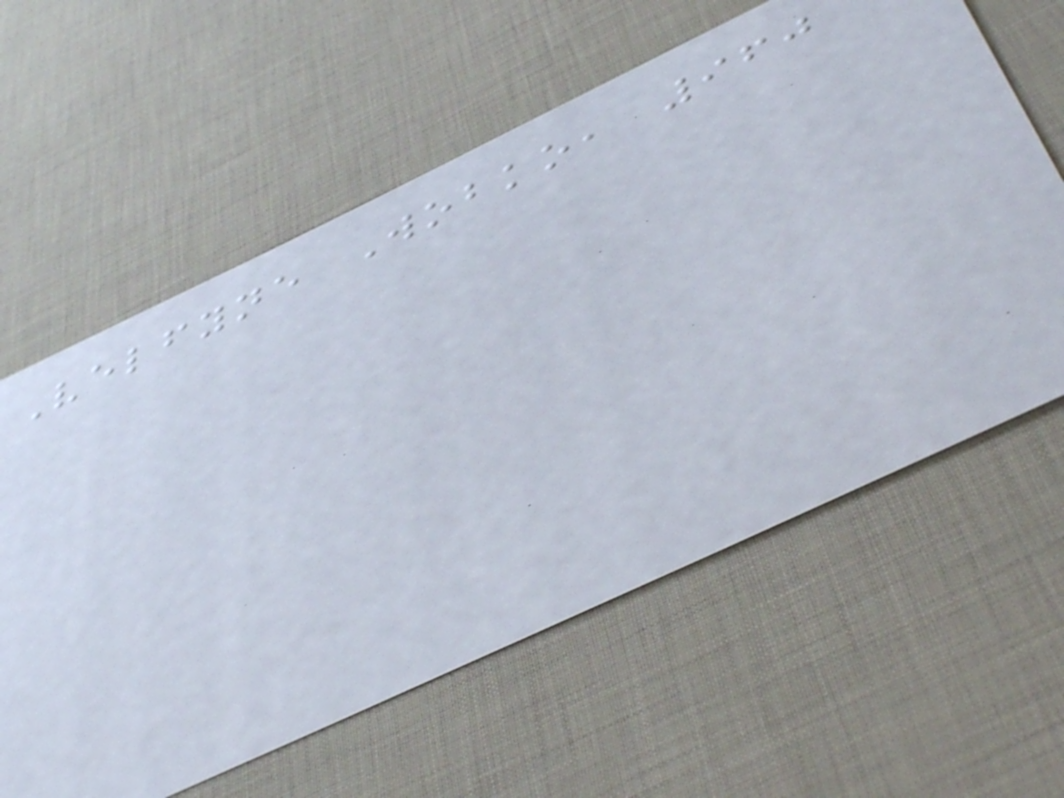Velfyne Wobko, 960
